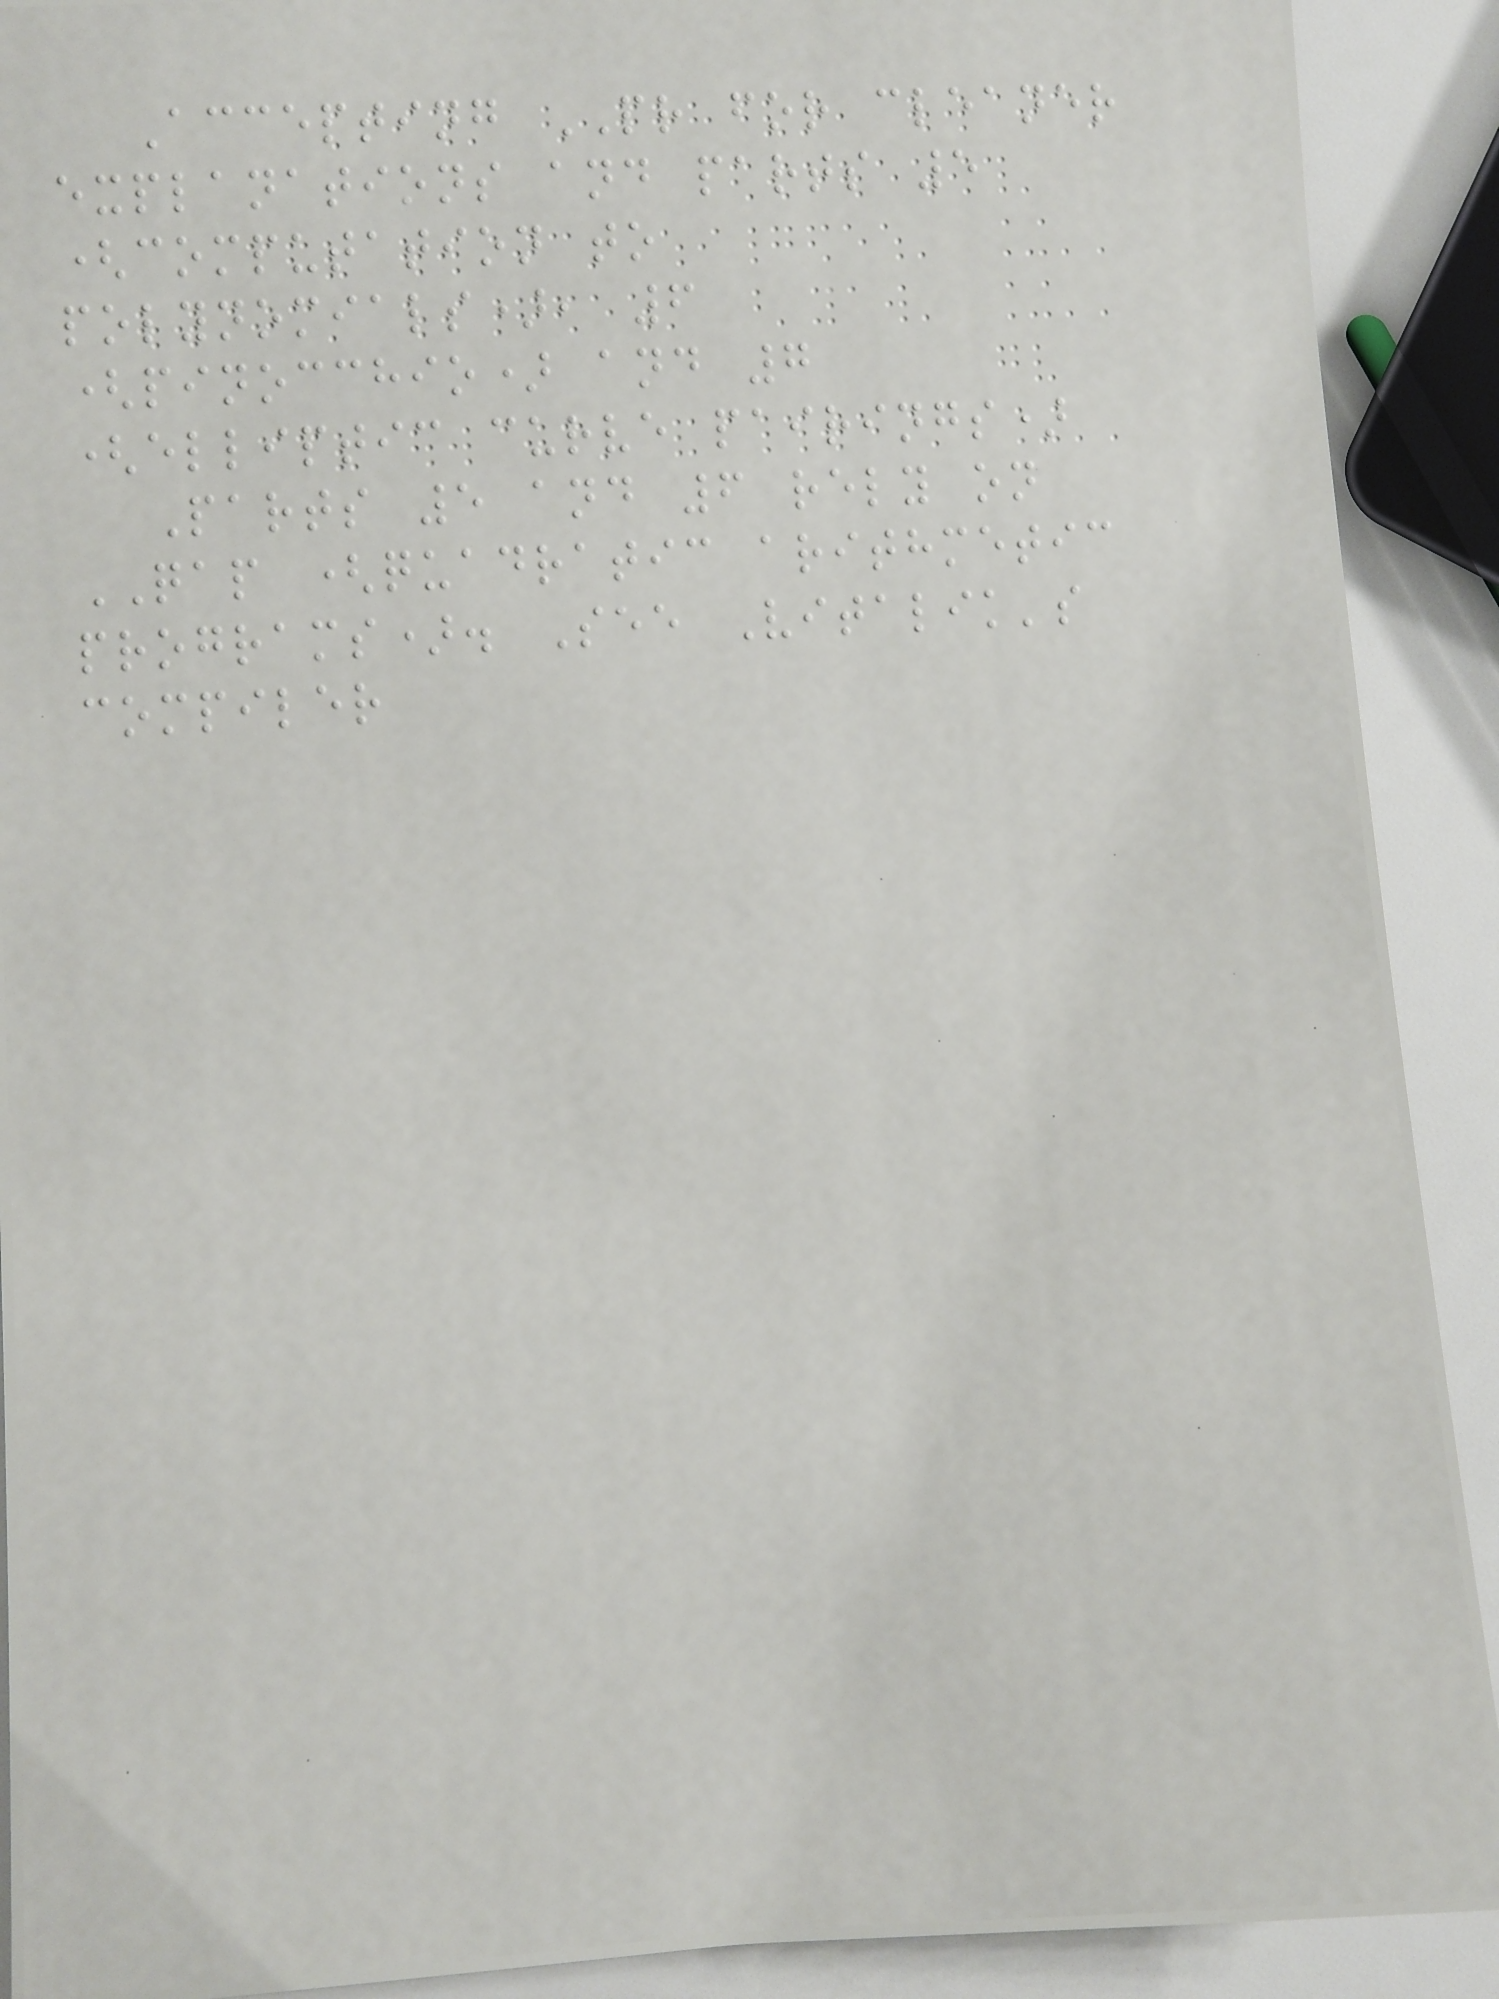Accepting PR for cleaner
explanations and parts 5
(computation to
polynomials), 6
(pinocchio) and 7
(elliptic curve pairings)
Parts 5 and 6 rely on
QAP (quadratic arithmetic
programs). See Vitalik's
compiler
